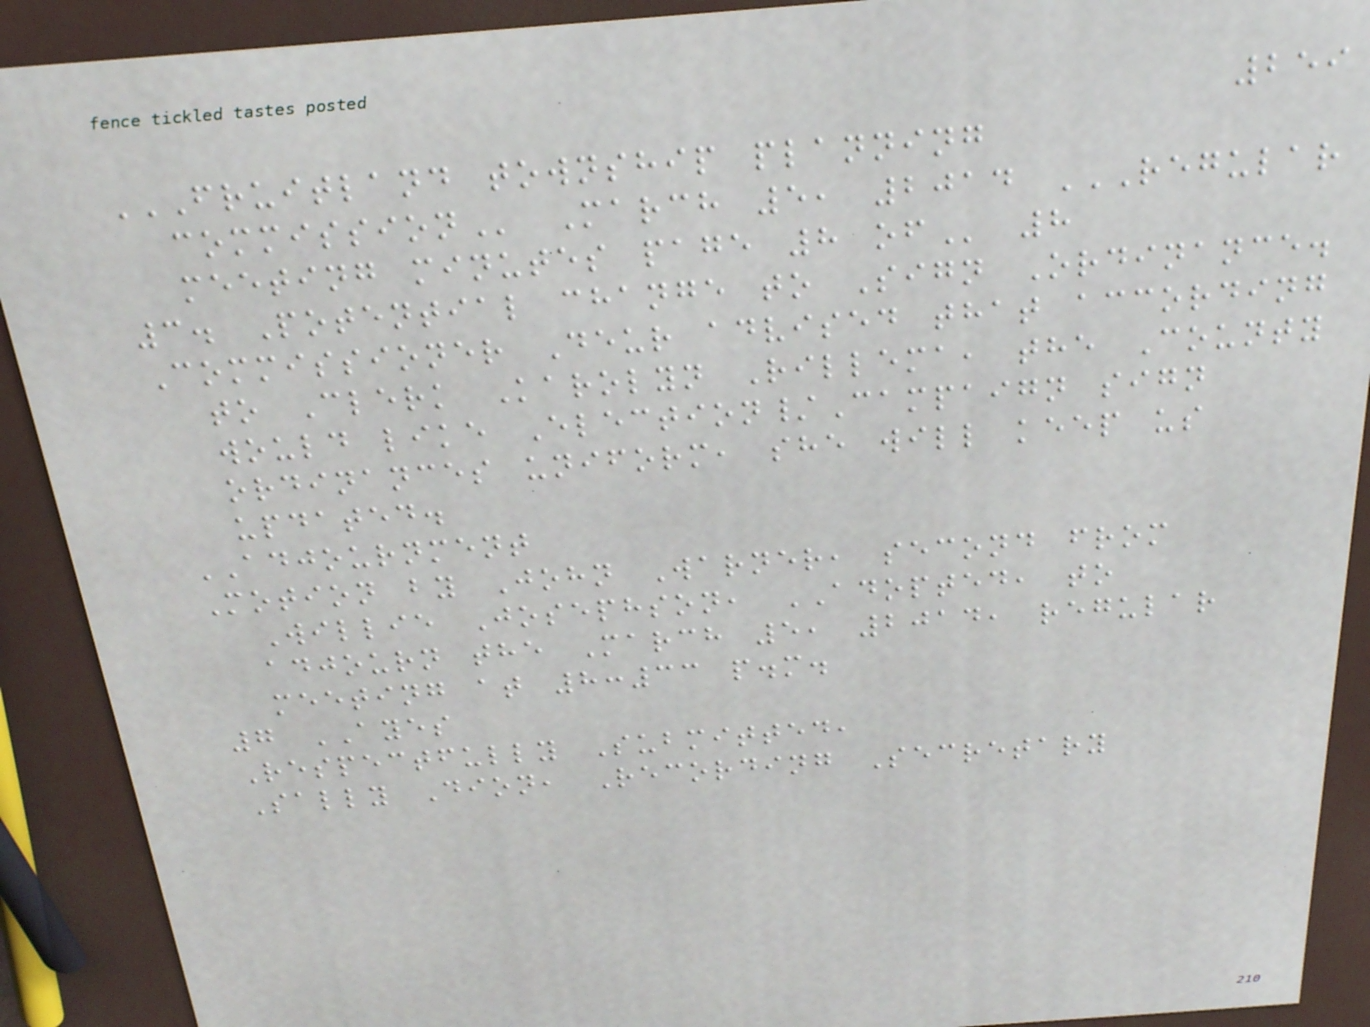259
FRUITLAND TOWNSHIP PLANNING
COMMISSION March 5, 2014 REGULAR
MEETING MINUTES PAGE 8 OF 8
3. Potential change to Sign Ordinance.
Commissioner Deur advised that according
to Clerk Karolyn Rillema, the County
would like Election/Campaign sign
ordinances uniform, she will keep us
updated.
ADJOURNMENT
Motion by John Warner, second from
Willie Josephson, ADOPTED, to
adjourn the March 5, 2014, regular
meeting at 8:33 p.m.
7 AYES
Respectfully Submitted,
Sally Dion, Recording Secretary
